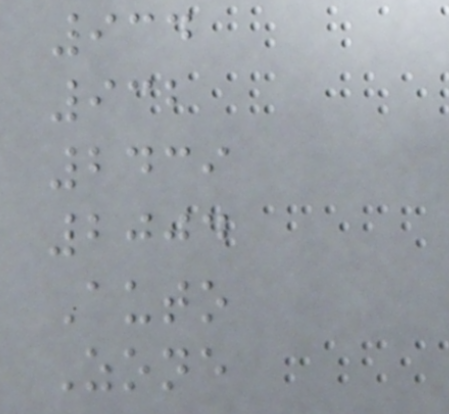934
932
2439
2004
Auto
Zone
